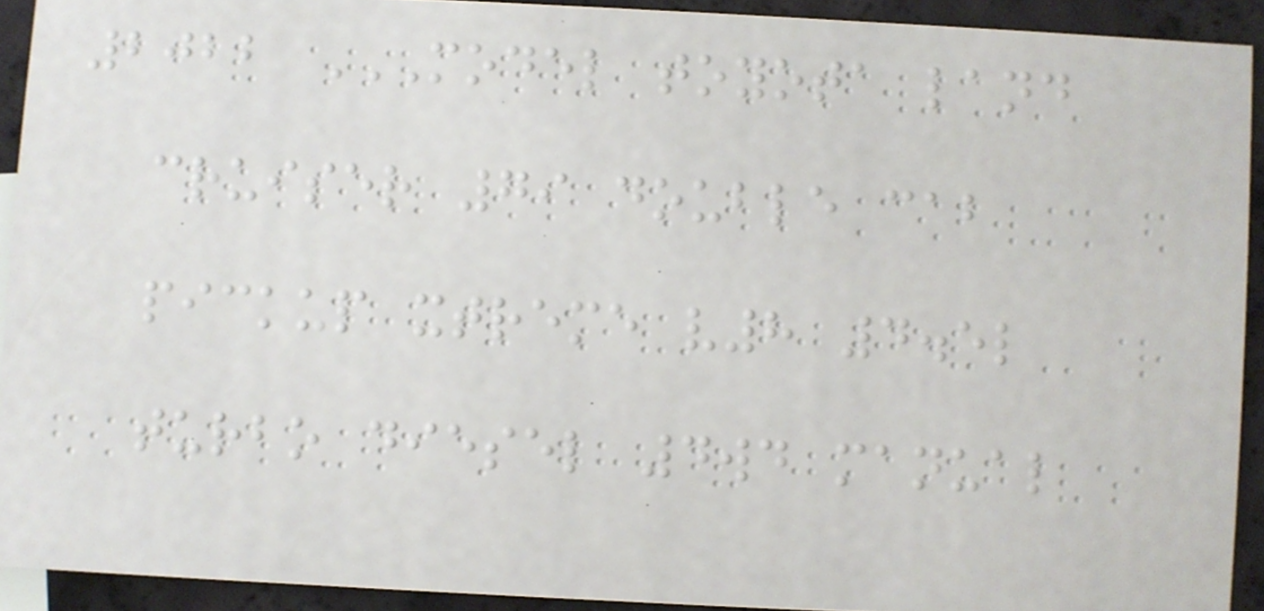2022 MODEL TOYOTA LAND
CRUISER 79 DOUBLE CAB
PICKUP XTREME V8 4.5L
TURBO DIESEL 4WD MANUAL
